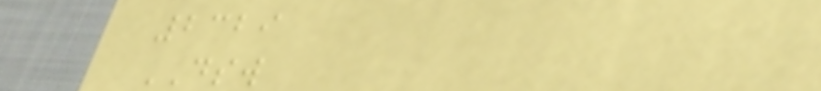2329
DSW
